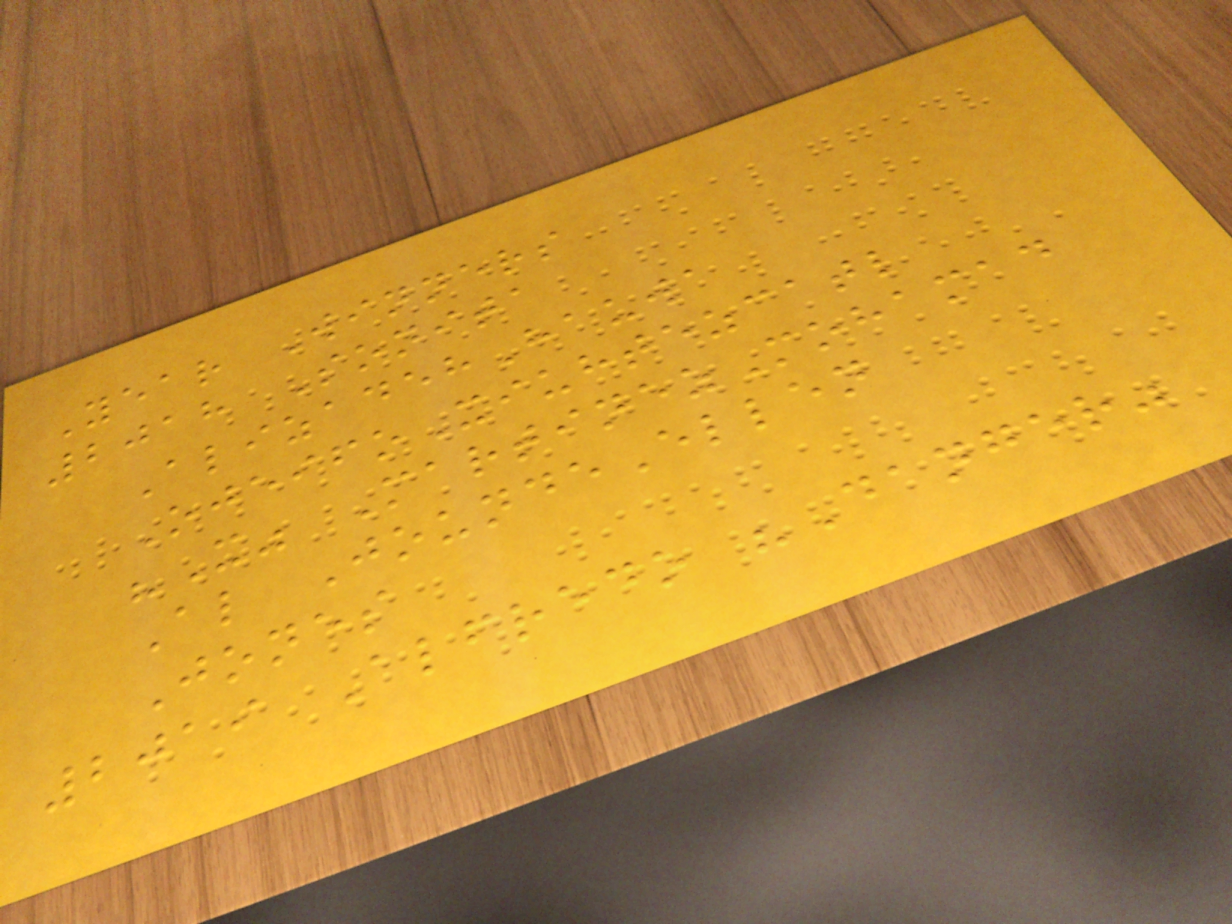Year Winners
2018 Sonita
AlizadehHauwa
OjeifoXiuhtezcatl
"X" MartinezMohamad
Al JoundeEllen
Jones
2019 Alfredo "Danger"
